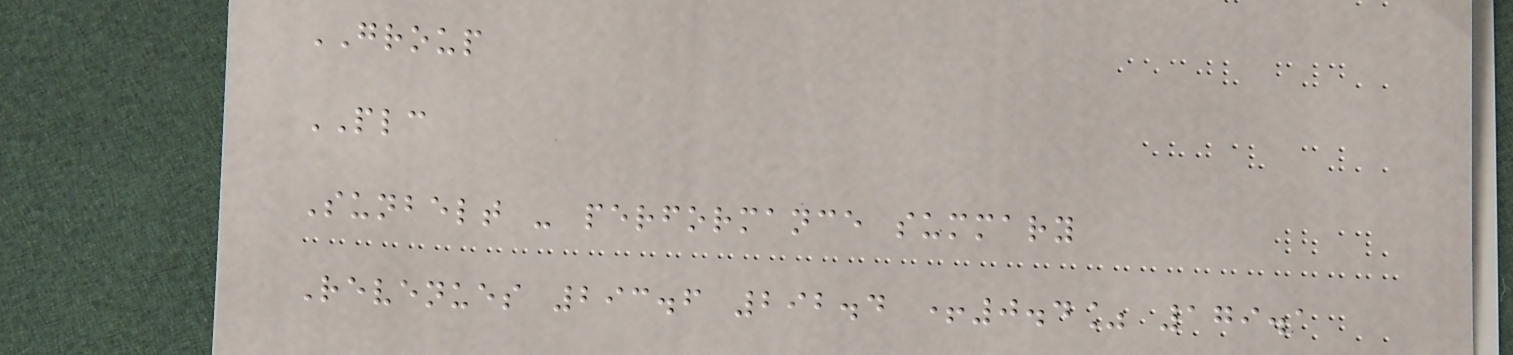GROUP
PLC
Sunbelt - performance summary
Revenues 293.6 292.4 +0.4% 179.1
